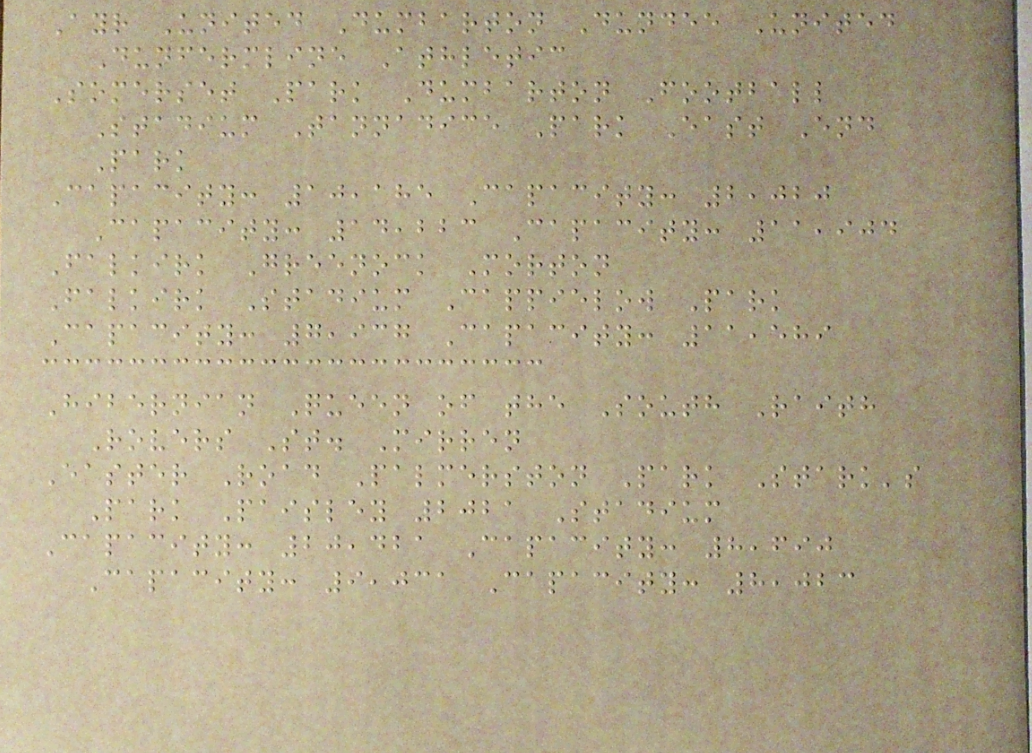Ayr United Dumbarton Dundee United
Dunfermline Athletic
Somerset Park Dumbarton Football
Stadium Tannadice Park East End
Park
Capacity: 10,185 Capacity: 2,020
Capacity: 14,223 Capacity: 11,904
Falkirk Greenock Morton
Falkirk Stadium Cappielow Park
Capacity: 7,937 Capacity: 11,589
Hibernian Queen of the South Raith
Rovers St. Mirren
Easter Road Palmerston Park Stark's
Park Paisley 2021 Stadium
Capacity: 20,421 Capacity: 8,690
Capacity: 9,031 Capacity: 8,023
